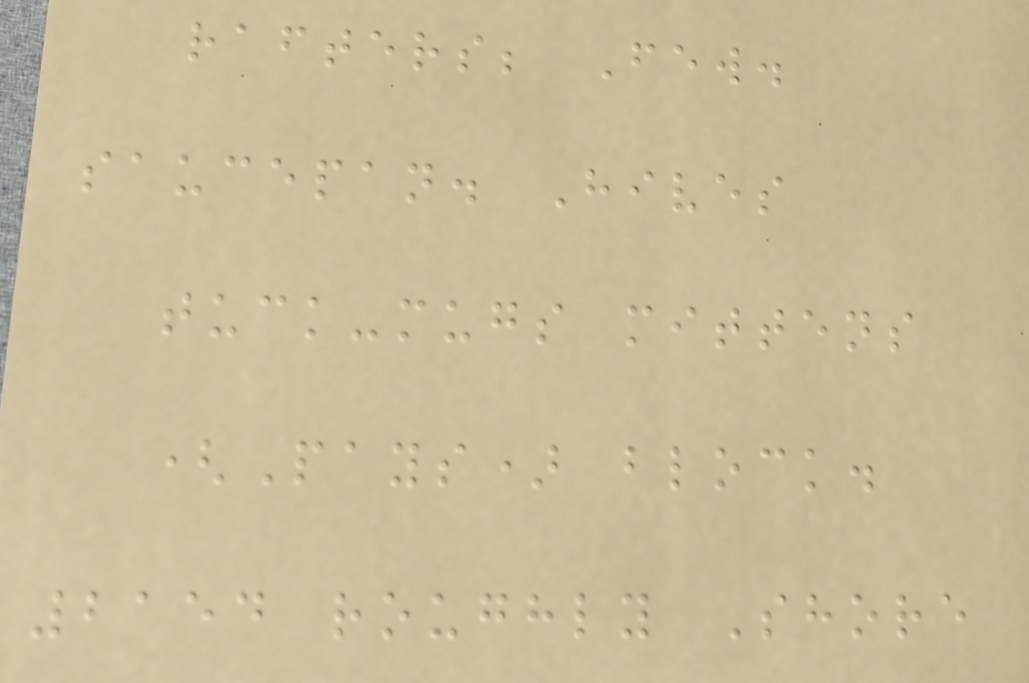rafters; Few.
saucepan. Hives
tuck-mugs mittens
(Pays) block.
2154 roughly Shore
